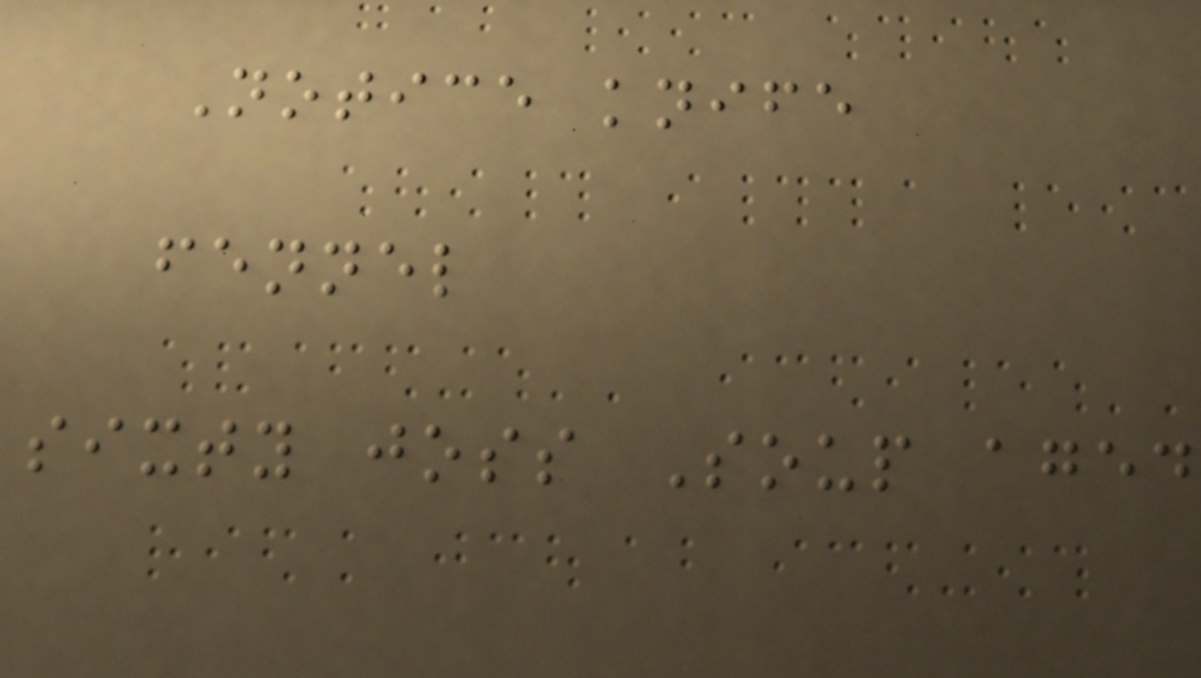Notice knife
fennel
sixty joss Soup aged
